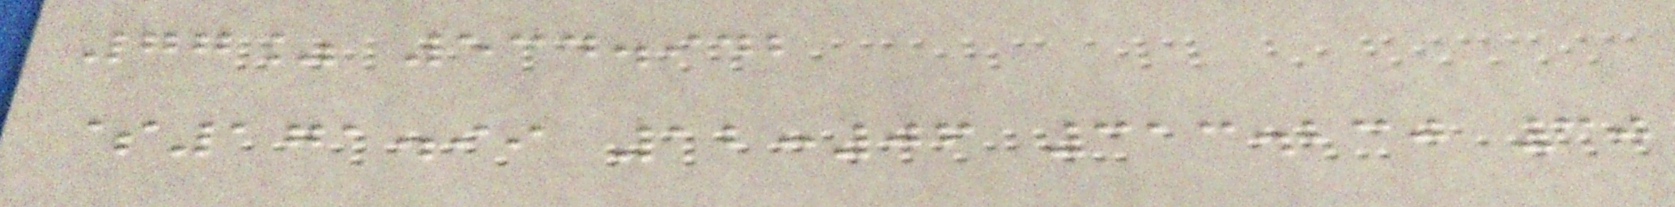77% 534.942
$171.99 12:06 313.230 30
